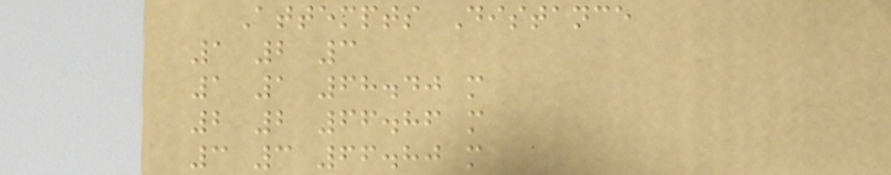Attempts Distance
1 2 3
1 1 68.40 m
2 2 66.86 m
3 3 66.80 m
